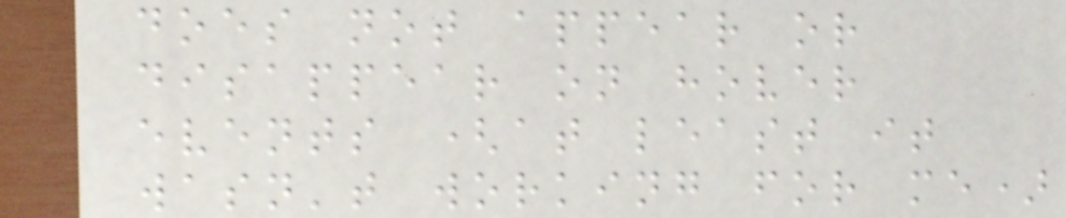does not appear or
disappear on hover
events (at least it
wasn't working for me)
